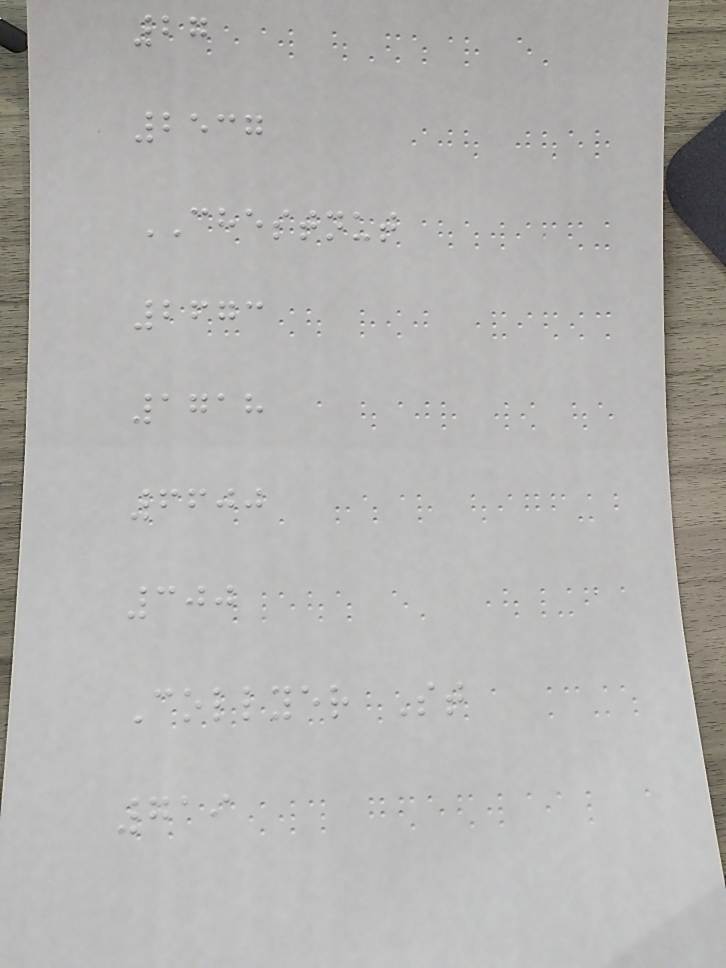27
2537
CHESTNUT
2673
1718
6600
300
Collyer St
719
